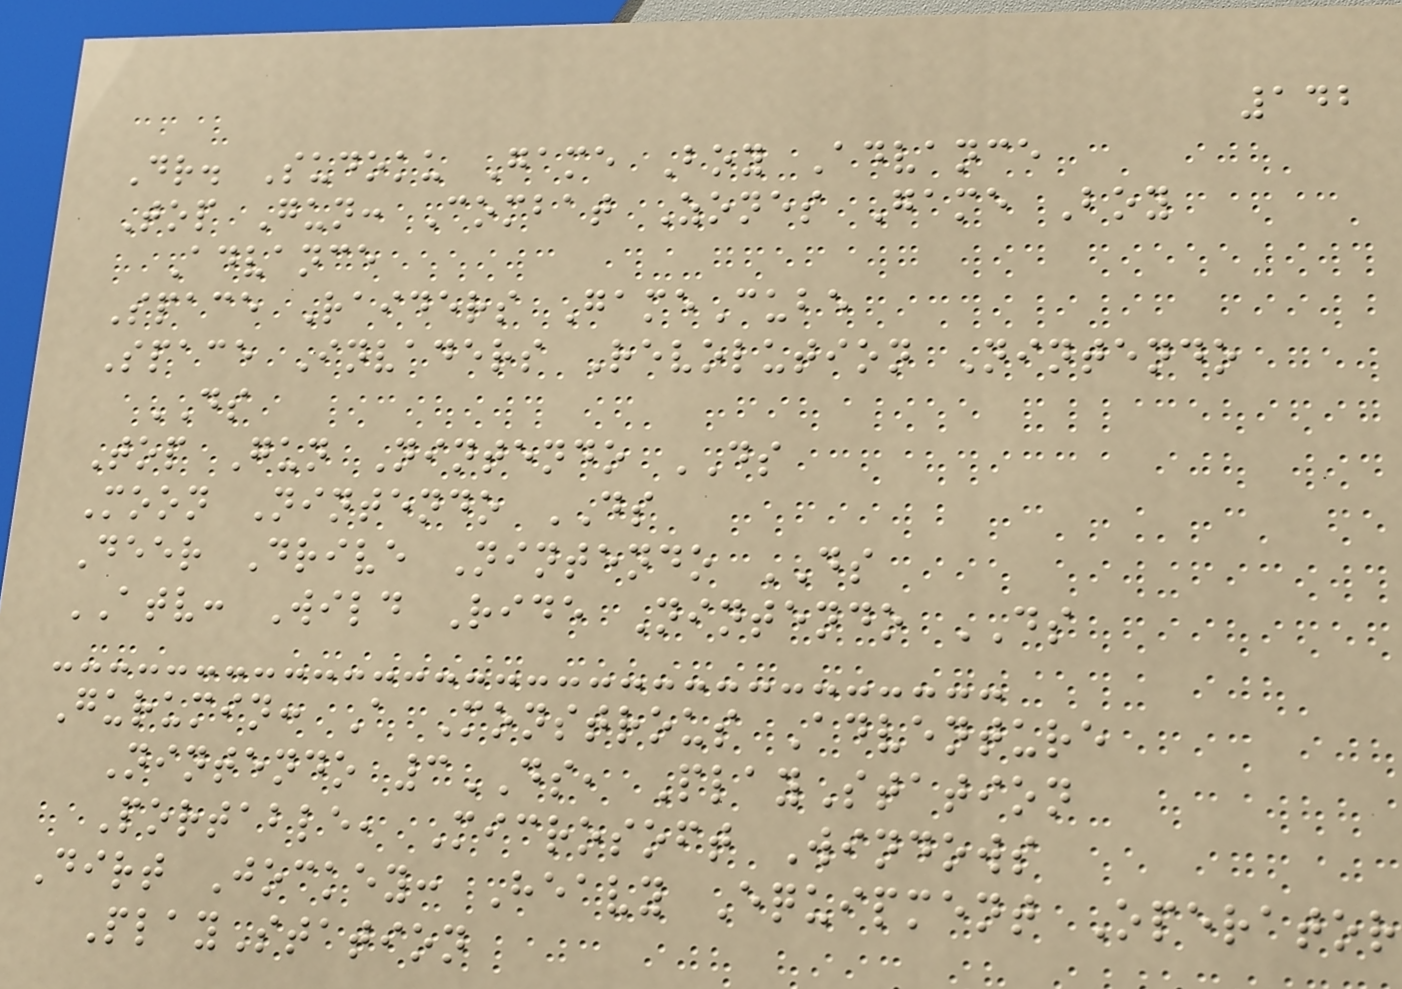142
Dr. Sudoku Game Boy Advance
Top Gun: Combat Zones Game Boy
Advance
Space Raiders GameCube
Space Invaders Revolution Nintendo
DS
Top Gun Nintendo DS
Moon Nintendo DS
Deer Drive Nintendo DS
ATV: Wild Ride Nintendo DS
Gurumin: A Monstrous Adventure
Nintendo 3DS, PlayStation
Portable, Microsoft Windows
Dirt Jockey: Heavy Equipment Operator
PlayStation
